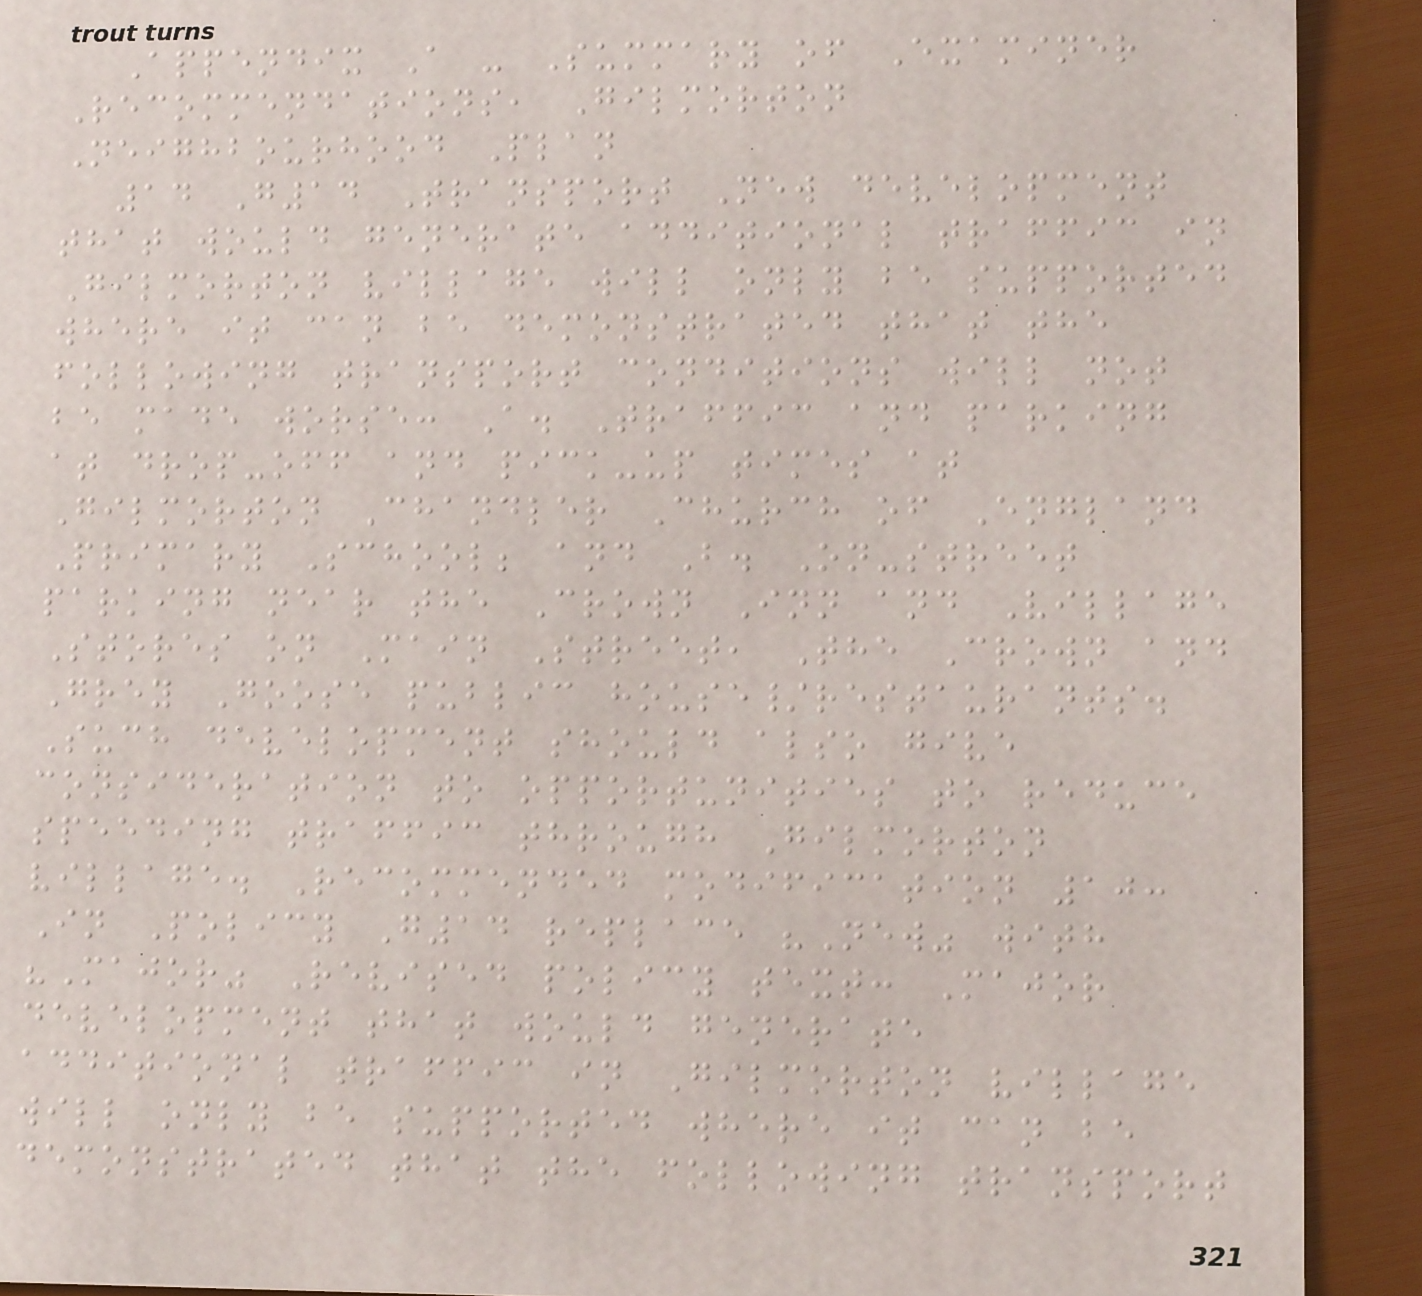Appendix A - Summary of Examiner
Recommendations, Gilmorton
Neighbourhood Plan
14 G14 Transport New development
that would generate additional traffic in
Gilmorton village will only be supported
where it can be demonstrated that the
following transport conditions will not
be made worse: A. Traffic and parking
at drop-off and pick-up times at
Gilmorton Chandler Church of England
Primary School; and B. On-street
parking near the Crown Inn and Village
Stores on Main Street, The Crown and
Grey Goose public house/restaurants.
Such development should also give
consideration to opportunities to reduce
speeding traffic through Gilmorton
village. Recommended modification 10:
In Policy G14 replace "New" with
"Major" Revised policy text: Major
development that would generate
additional traffic in Gilmorton village
will only be supported where it can be
demonstrated that the following transport
